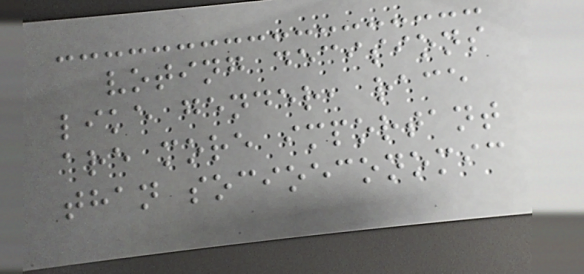voting decisions
like gender, race
are more important
than socioeconomic
